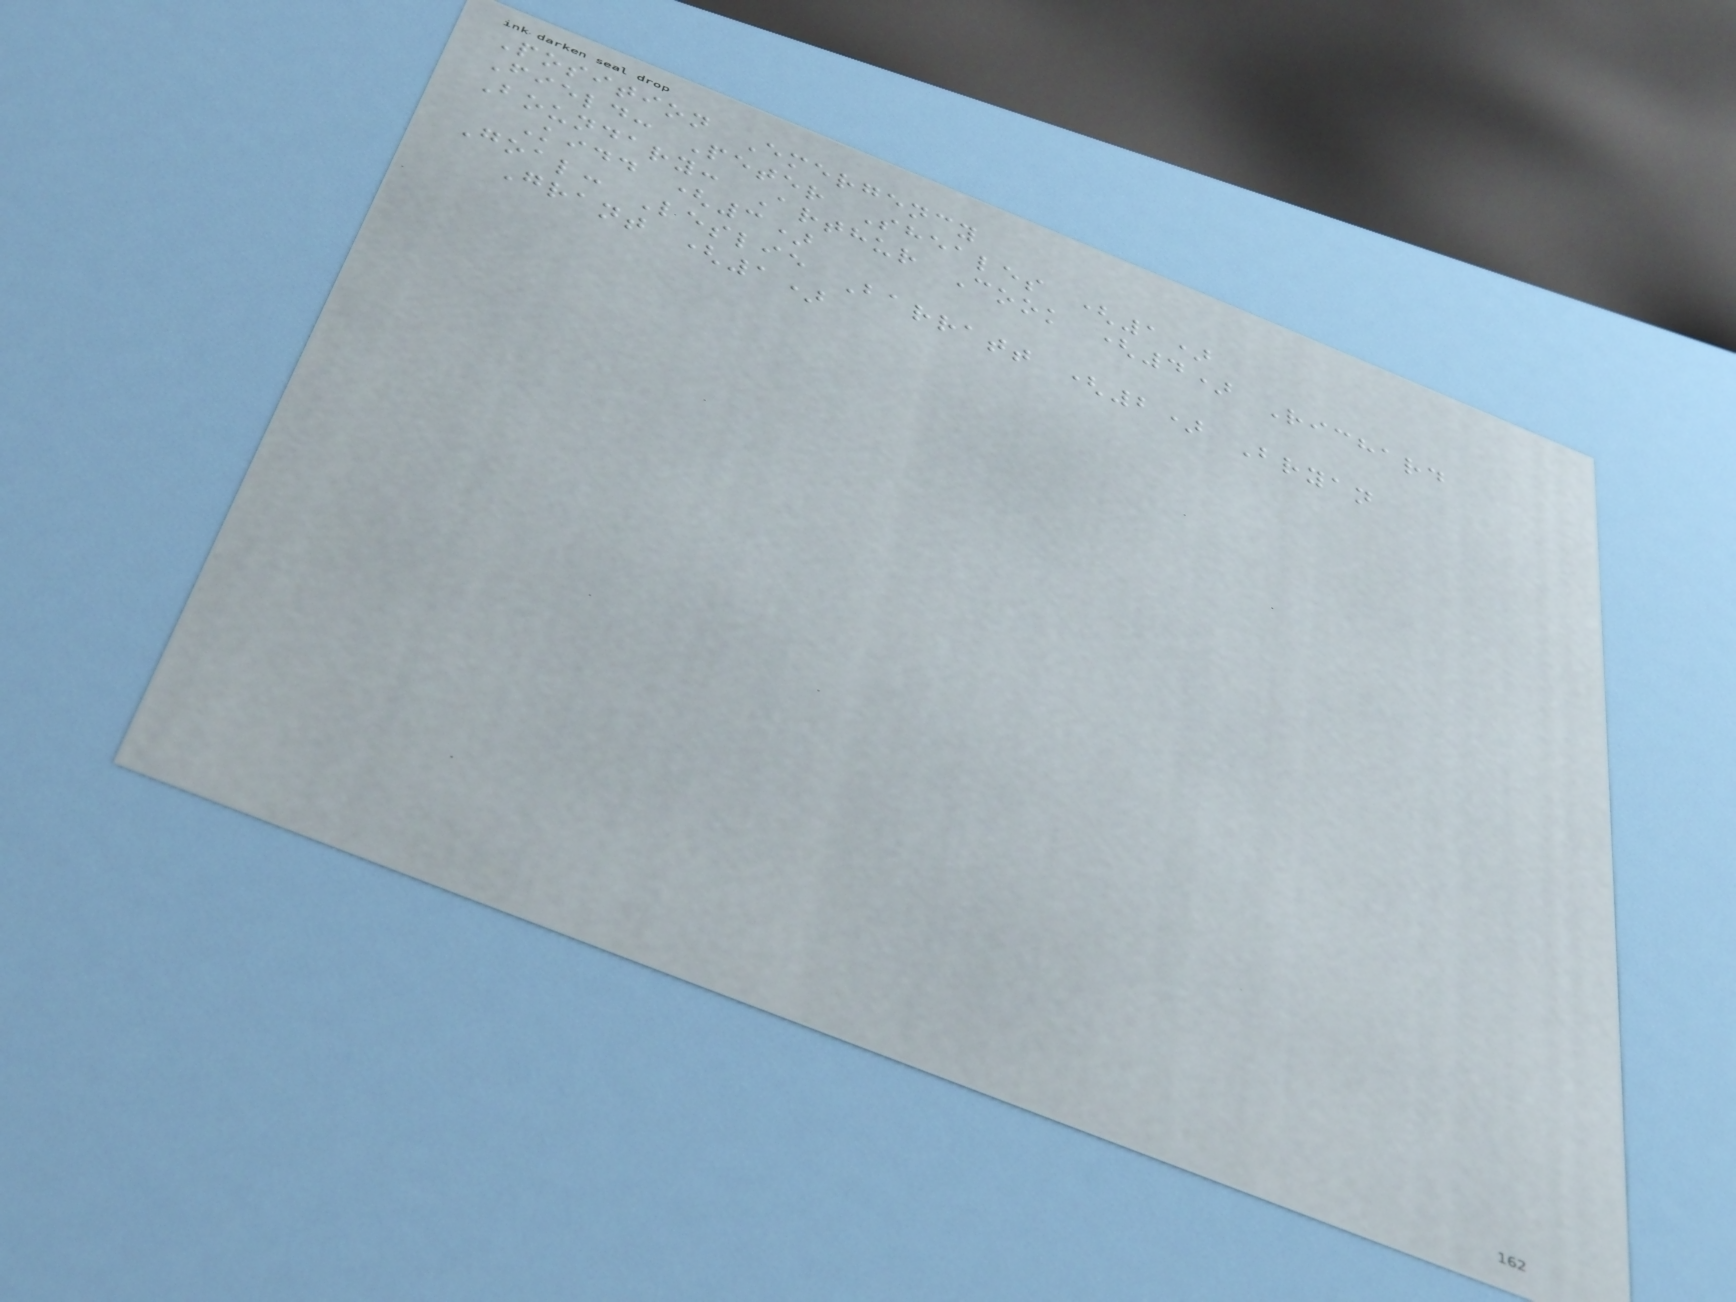Position Emergency
Field: Peter Sheales (1)
Boundary: Arthur Cook (4) Richard
Kidd (3)
Goal: Leslie Barratt (2) Bryan
Grant (1)
